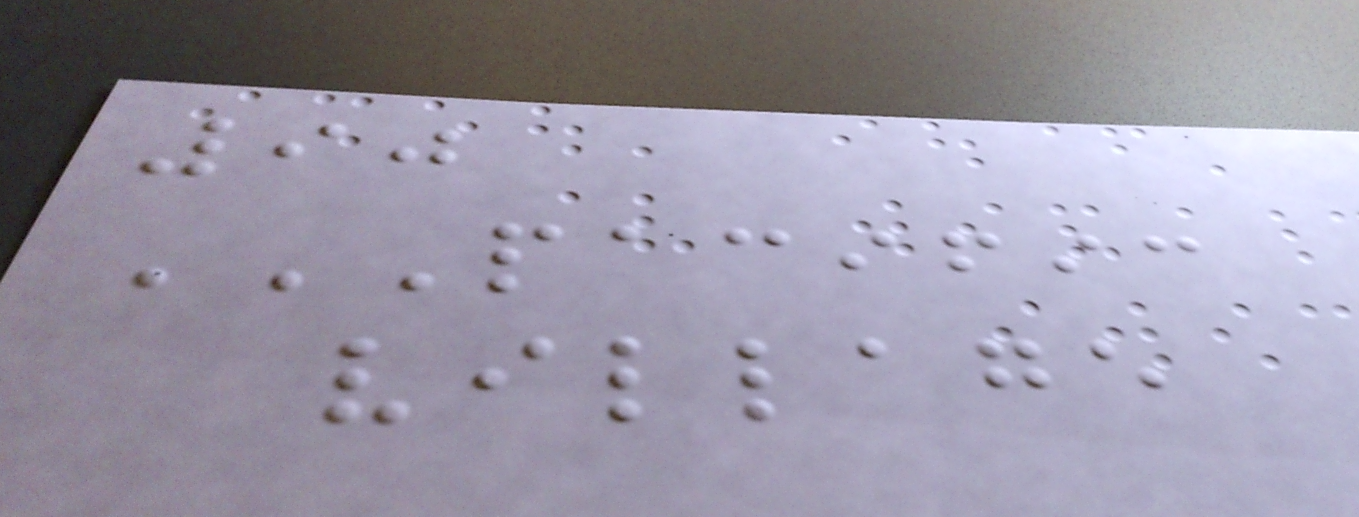90
PACIFIC
VILLAGE
